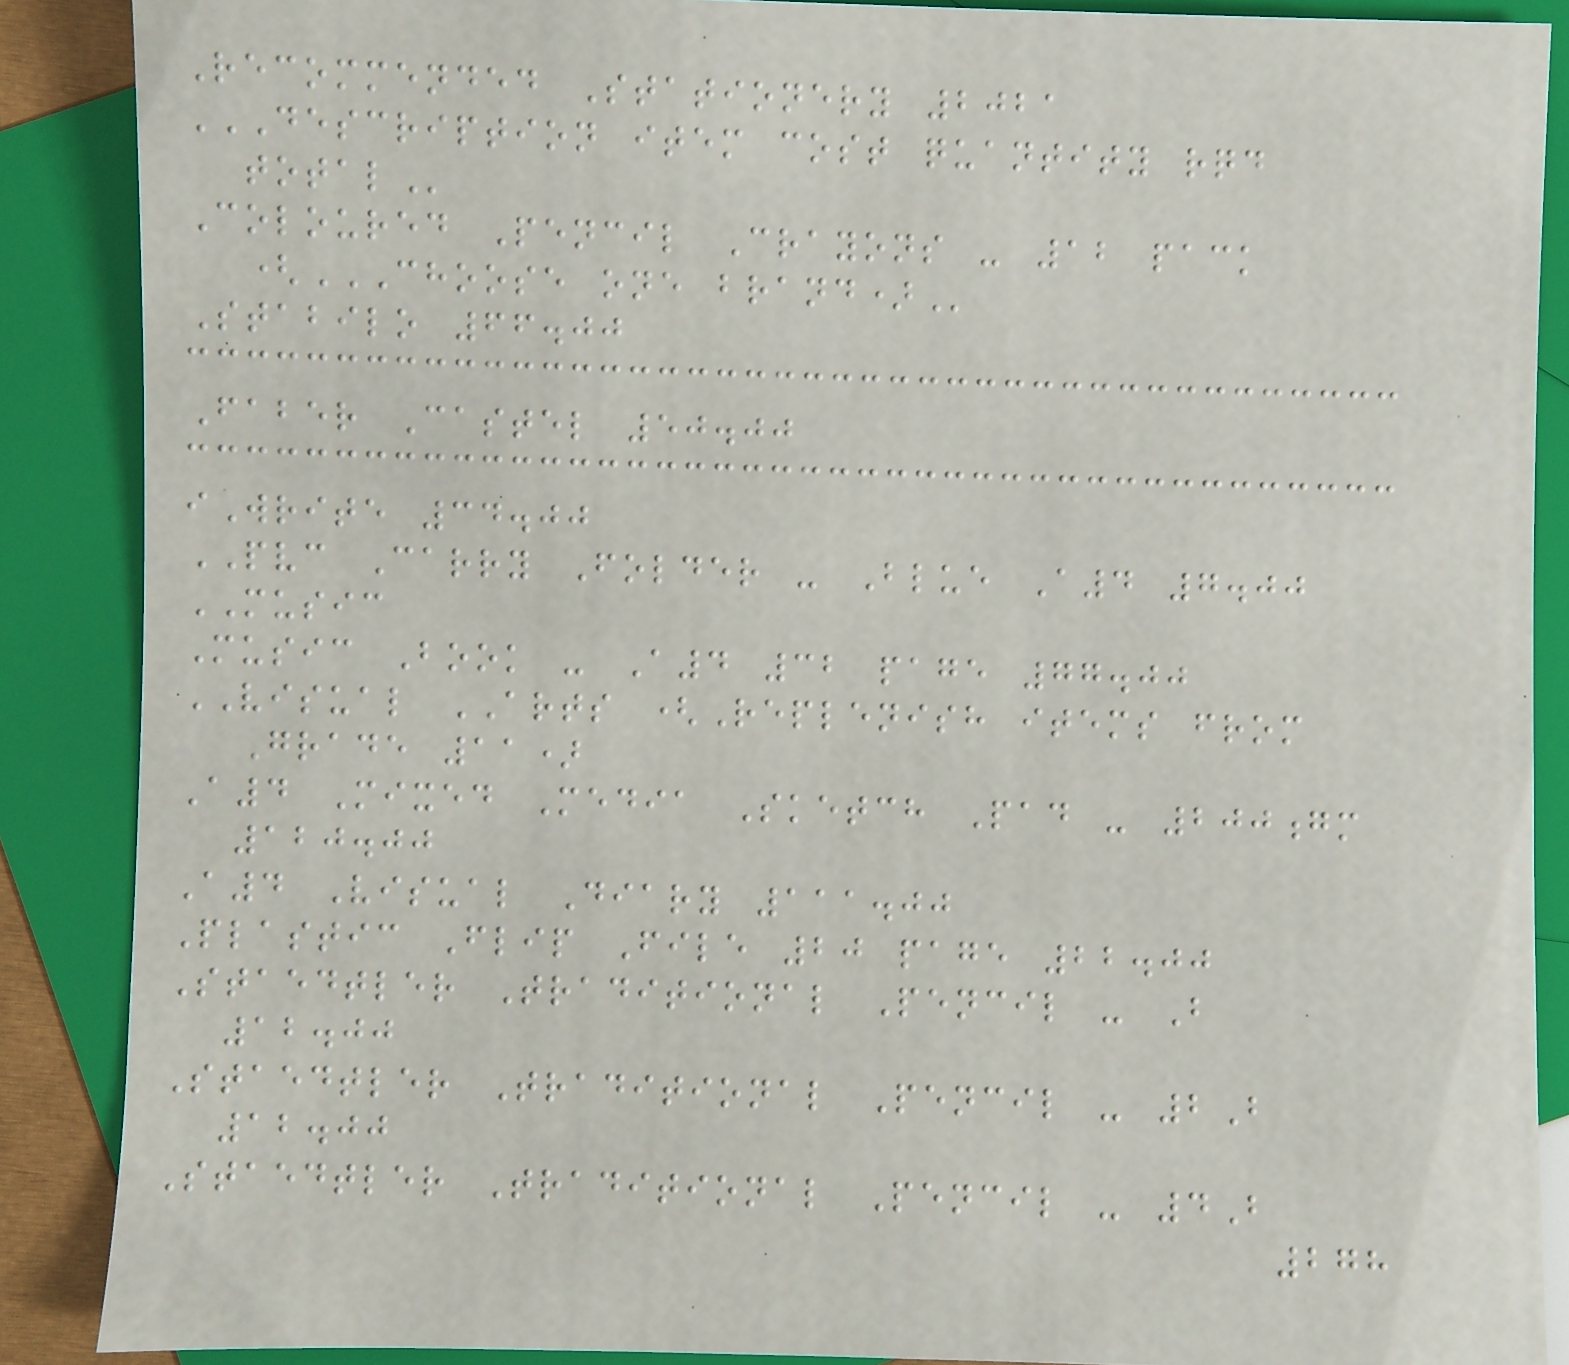Recommended Stationery 2021
DESCRIPTION ITEM COST QUANTITY RQD
TOTAL
Coloured Pencil Crayons - 12 pack
(CHOOSE ONE BRAND)
Stabilo 66.00
Faber Castel 50.00
iWrite 34.00
PVC Carry Folder - Blue A4 7.00
MUSIC
Music Book - A4 32 page 77.00
VISUAL ARTS (Replenish items from
Grade 11)
A4 Mixed Media Sketch Pad - 200gm
120.00
A4 Visual Diary 111.00
Plastic Flip File 20 page 22.00
Staedtler Traditional Pencil - B
12.00
Staedtler Traditional Pencil - 2B
12.00
Staedtler Traditional Pencil - 4B
278
